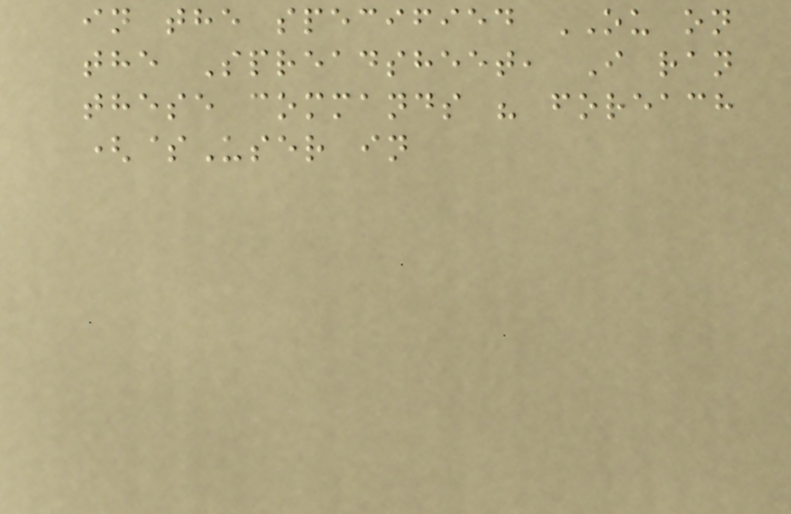in the specified OU on
the Spreadsheet, I ran
these commands " foreach
($User in
